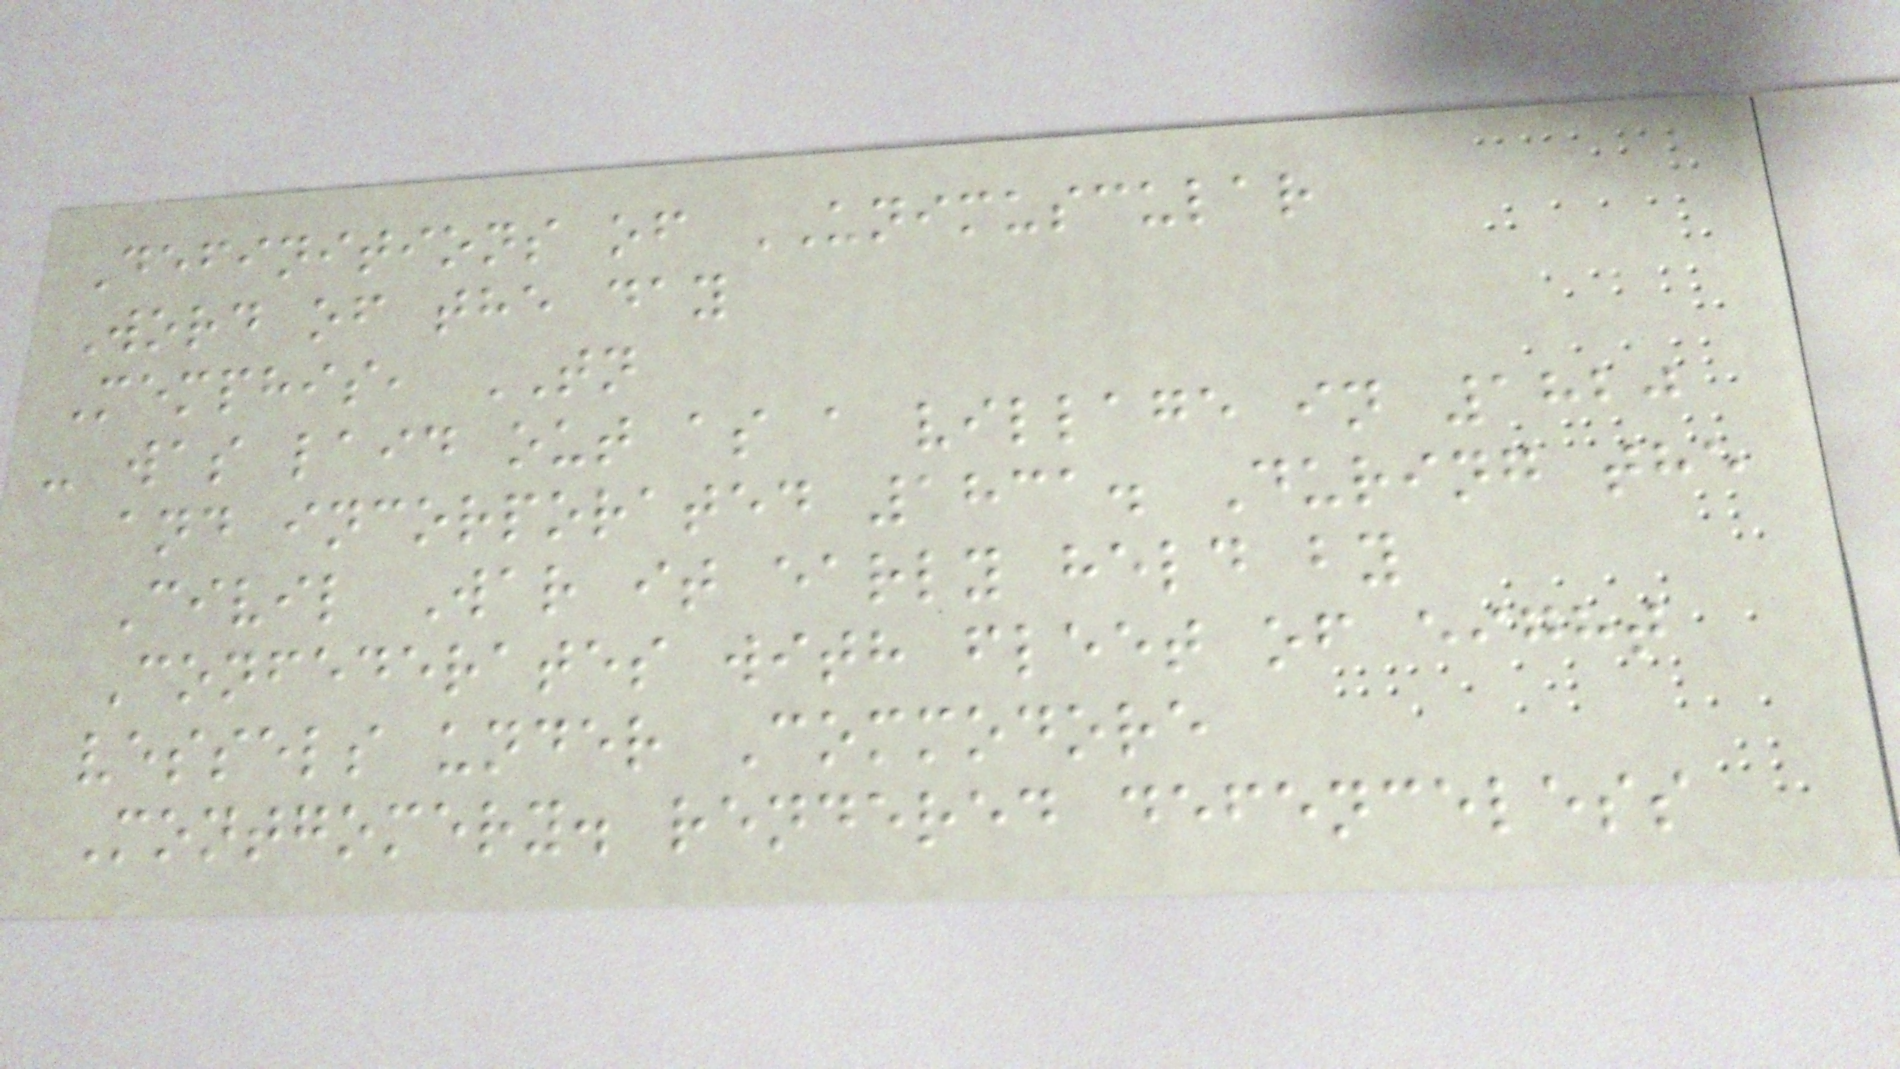Definitions of UNIMUSCULAR
Word of the day
Memphis, TN
- was laid out as a village in 1820
and incorporated 1831. During the
Civil War it early held by
Confederates with fleet of eight
vessels under Commodore
Montgomery. rendered defenceless
